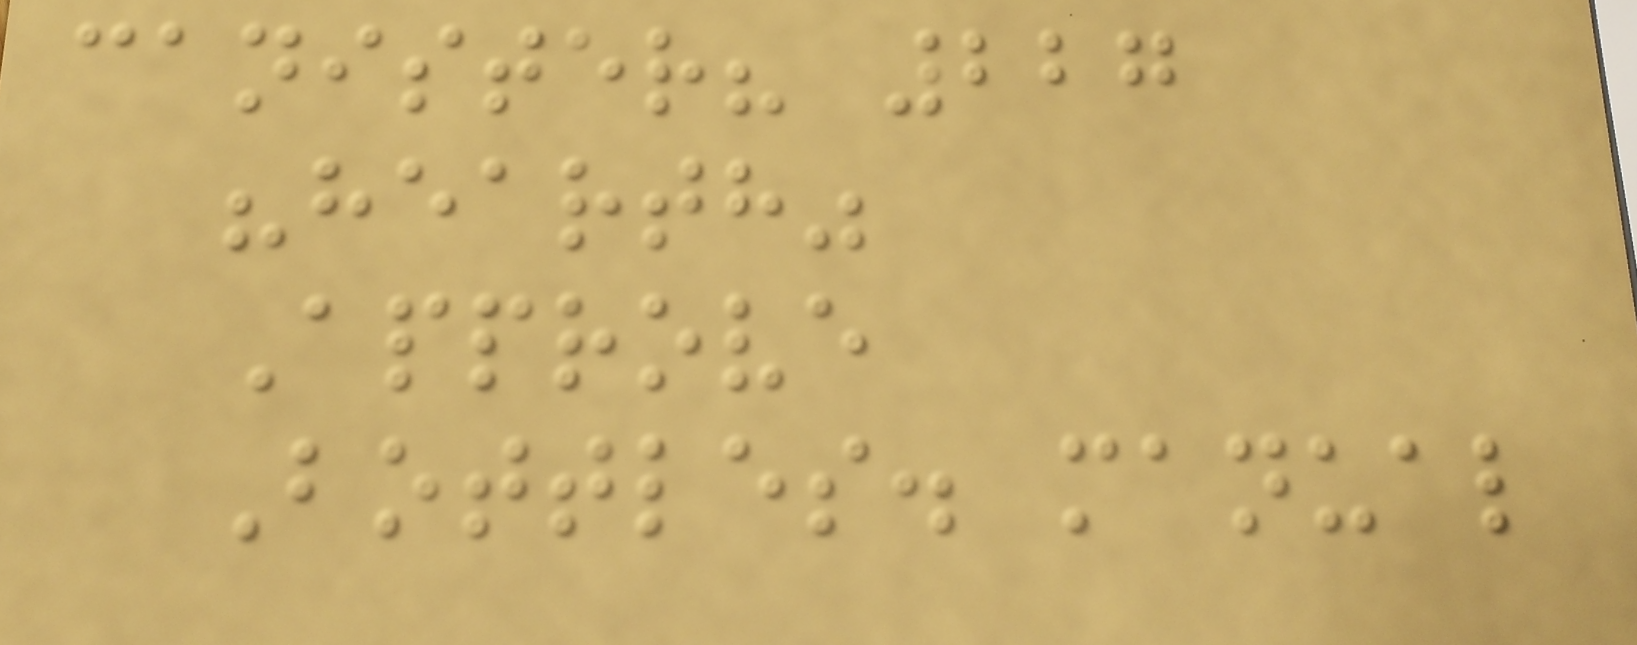canister? 227
"hearth"
Approve
Bottles. manual
